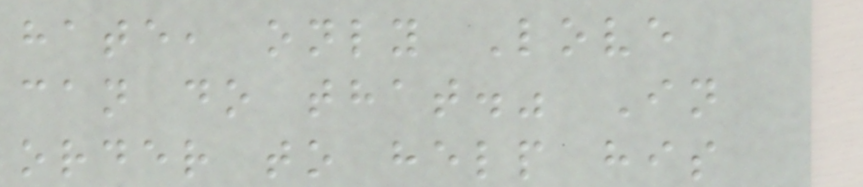hate, only Love
can do that." In
order to help his
